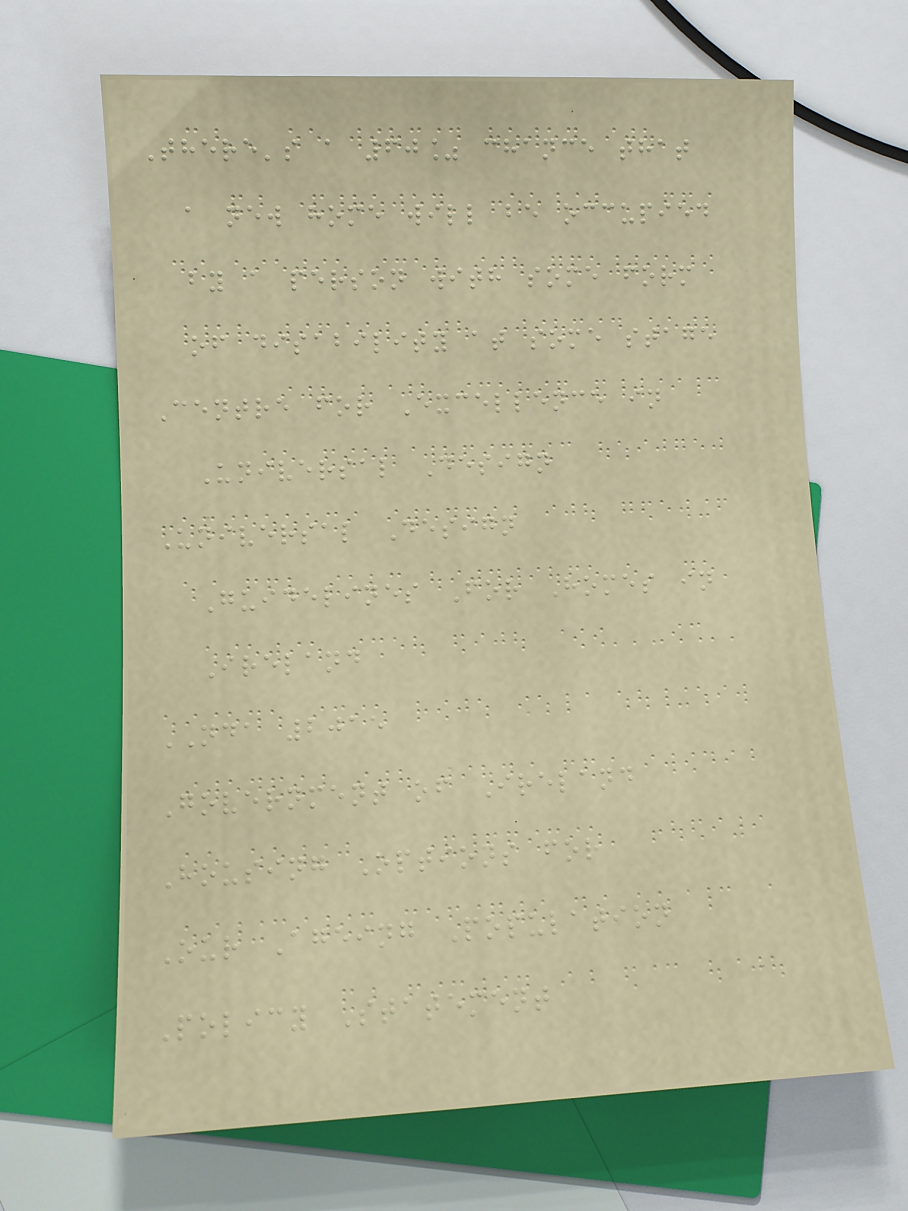There's a 60% chance that
a new home will be occupied
by a person with some form
of disability at some stage
Centre for Excellence in
Universal Design
Universal Design
Guidelines For Homes in
Ireland
NDA 2015
Government of Ireland
Housing Options for
Our Ageing Population
Policy Statement
